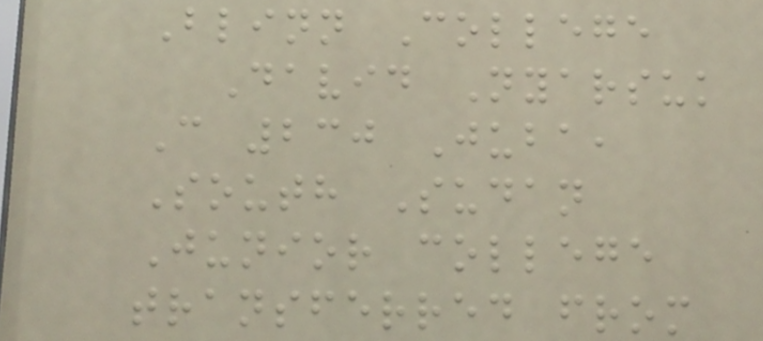Blinn College
David Nyarsuk
C 230 Juba,
South Sudan
Junior college
transferred from
